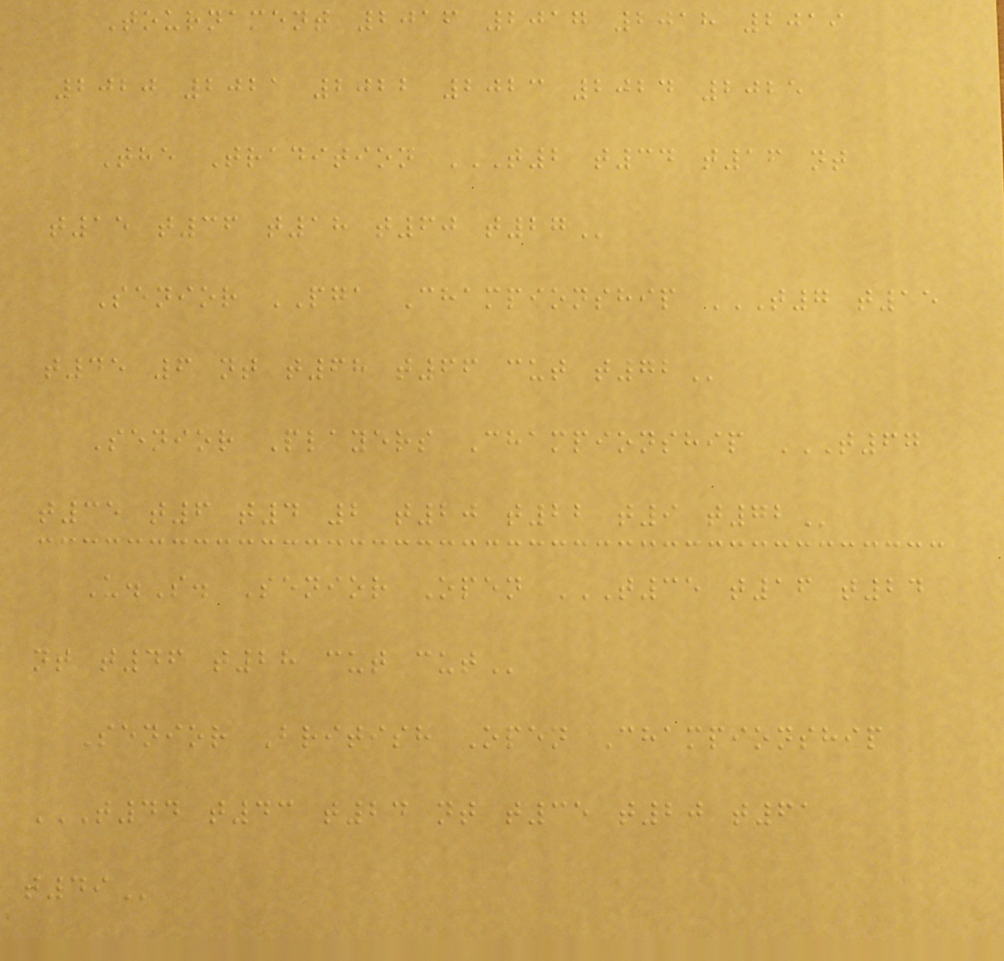Tournament 2016 2017 2018 2019
2020 2021 2022 2023 2024 2025
The Tradition T2 T34 T16 NT
T15 T36 T18 T60 T27
Senior PGA Championship T7 T15
T45 6 NT T68 T66 CUT T72
Senior Players Championship T67
T35 T6 T4 2 T20 T22 T9 T72
U.S. Senior Open T35 T16 T24
NT T46 T28 CUT CUT
Senior British Open Championship
T44 T43 T24 NT T35 T20 T61
T49
